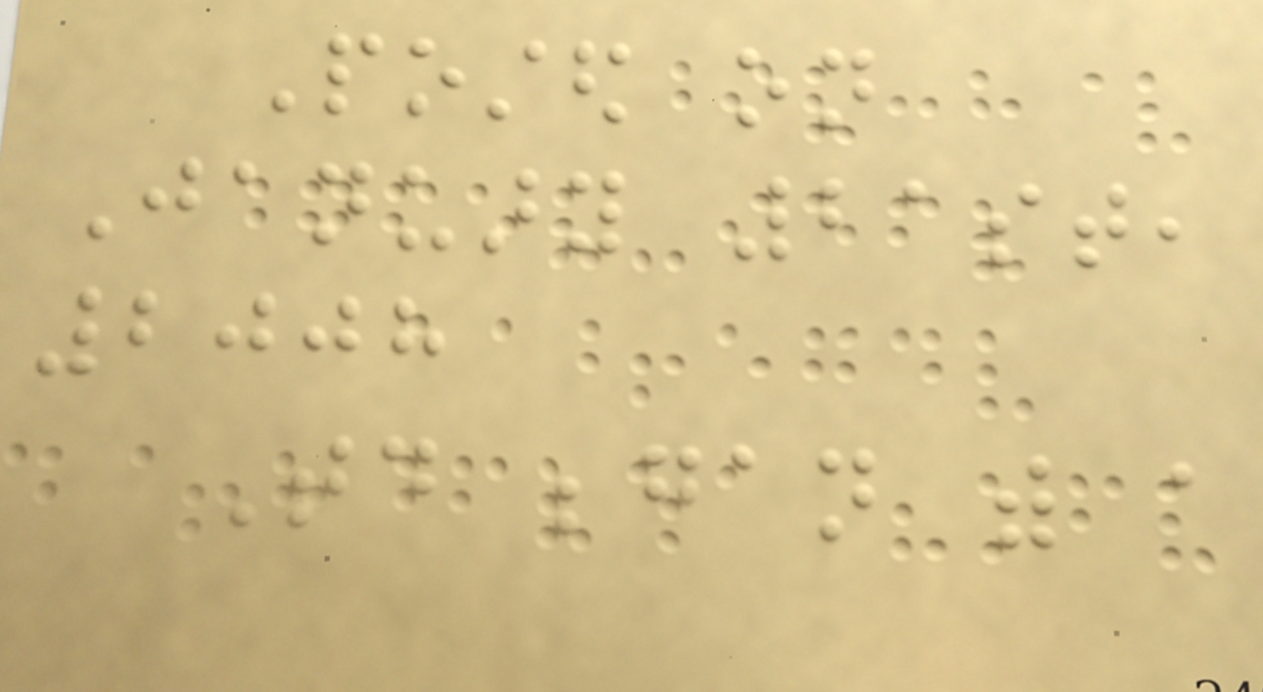Posted on
January 21st,
2008
Today began with a
